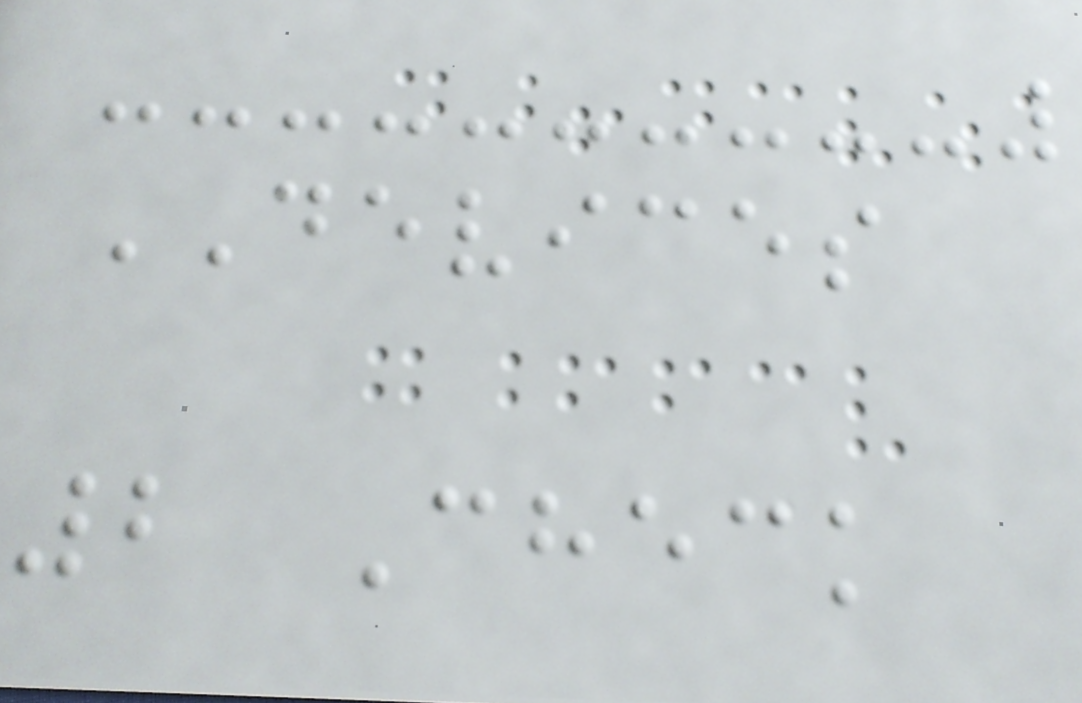DEVICES
2 Check
